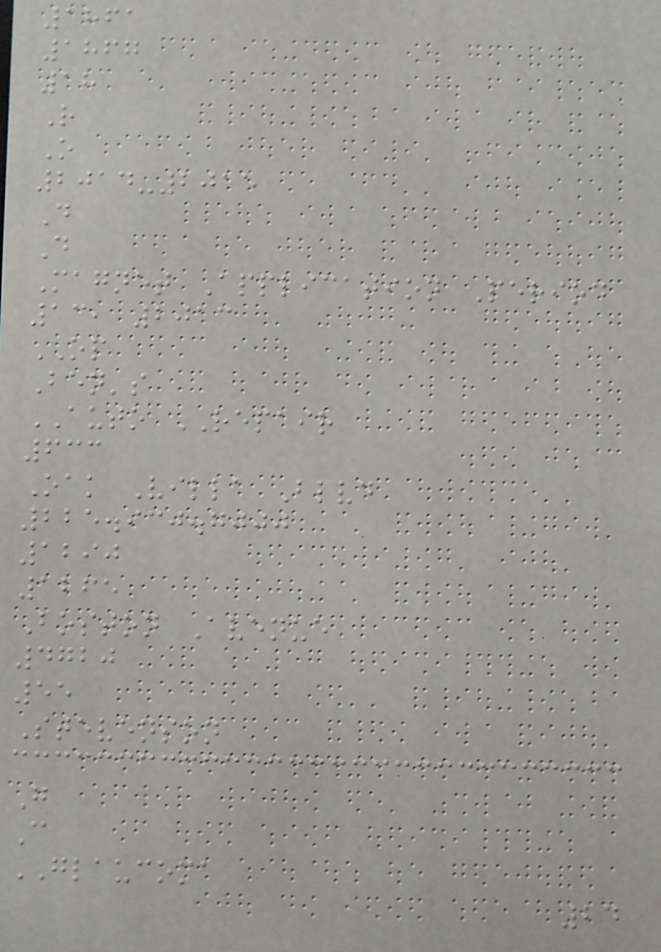1861
1867
18
R
O
2014-2015
D
D
Magnet Application Period
13, 2013
OP
Ben's
AUTO REPAIR
633
Oak Villa Blvd
225.930.7000
1290
1265
Boston Avenue
4720
55
Stevenson
G
C
GLAUCOMA
24
